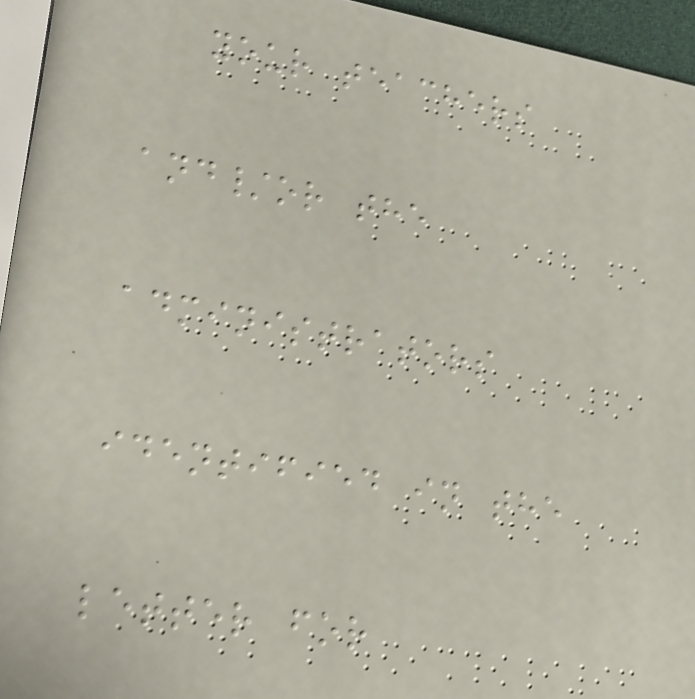your teachers
and/or the
administrators
identified in the
letter for
